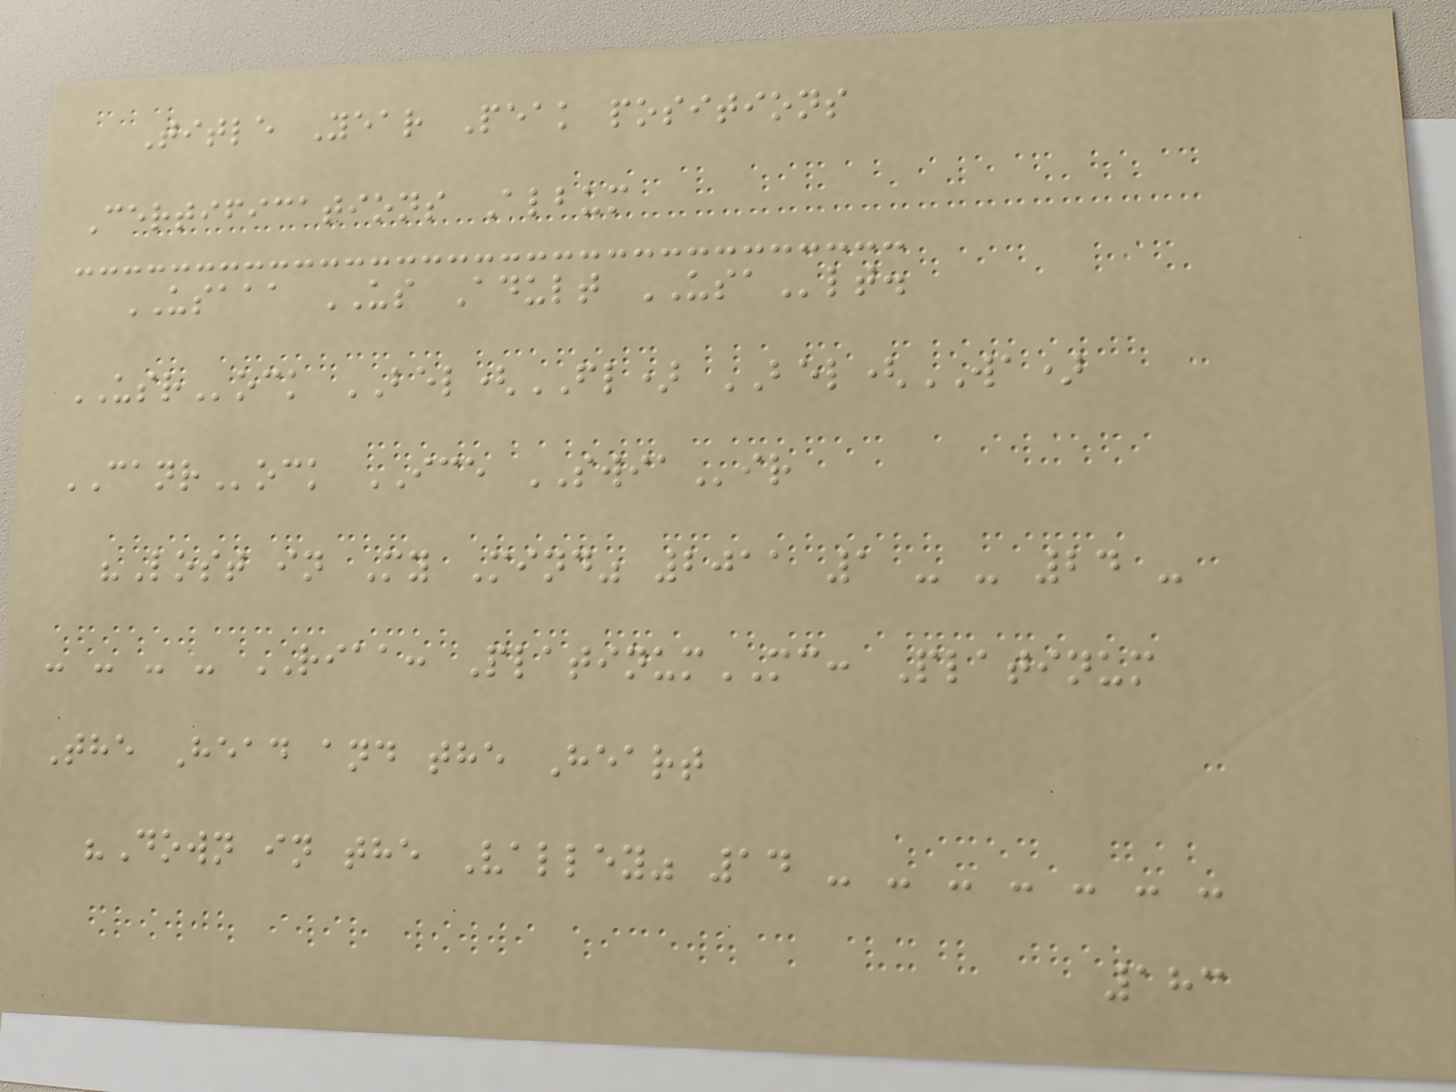Title Year Peak positions
Certifications Album
USAAA US Adult USAlt.
USRock BEL(FL) BEL(WA)
CANRock ICE SWIAir
"Lost in My Mind" 2011 1 - - 24 -
- - - - RIAA: PlatinumMC: Platinum
The Head and the Heart
"Down in the Valley" 14 - - - - - - -
183
